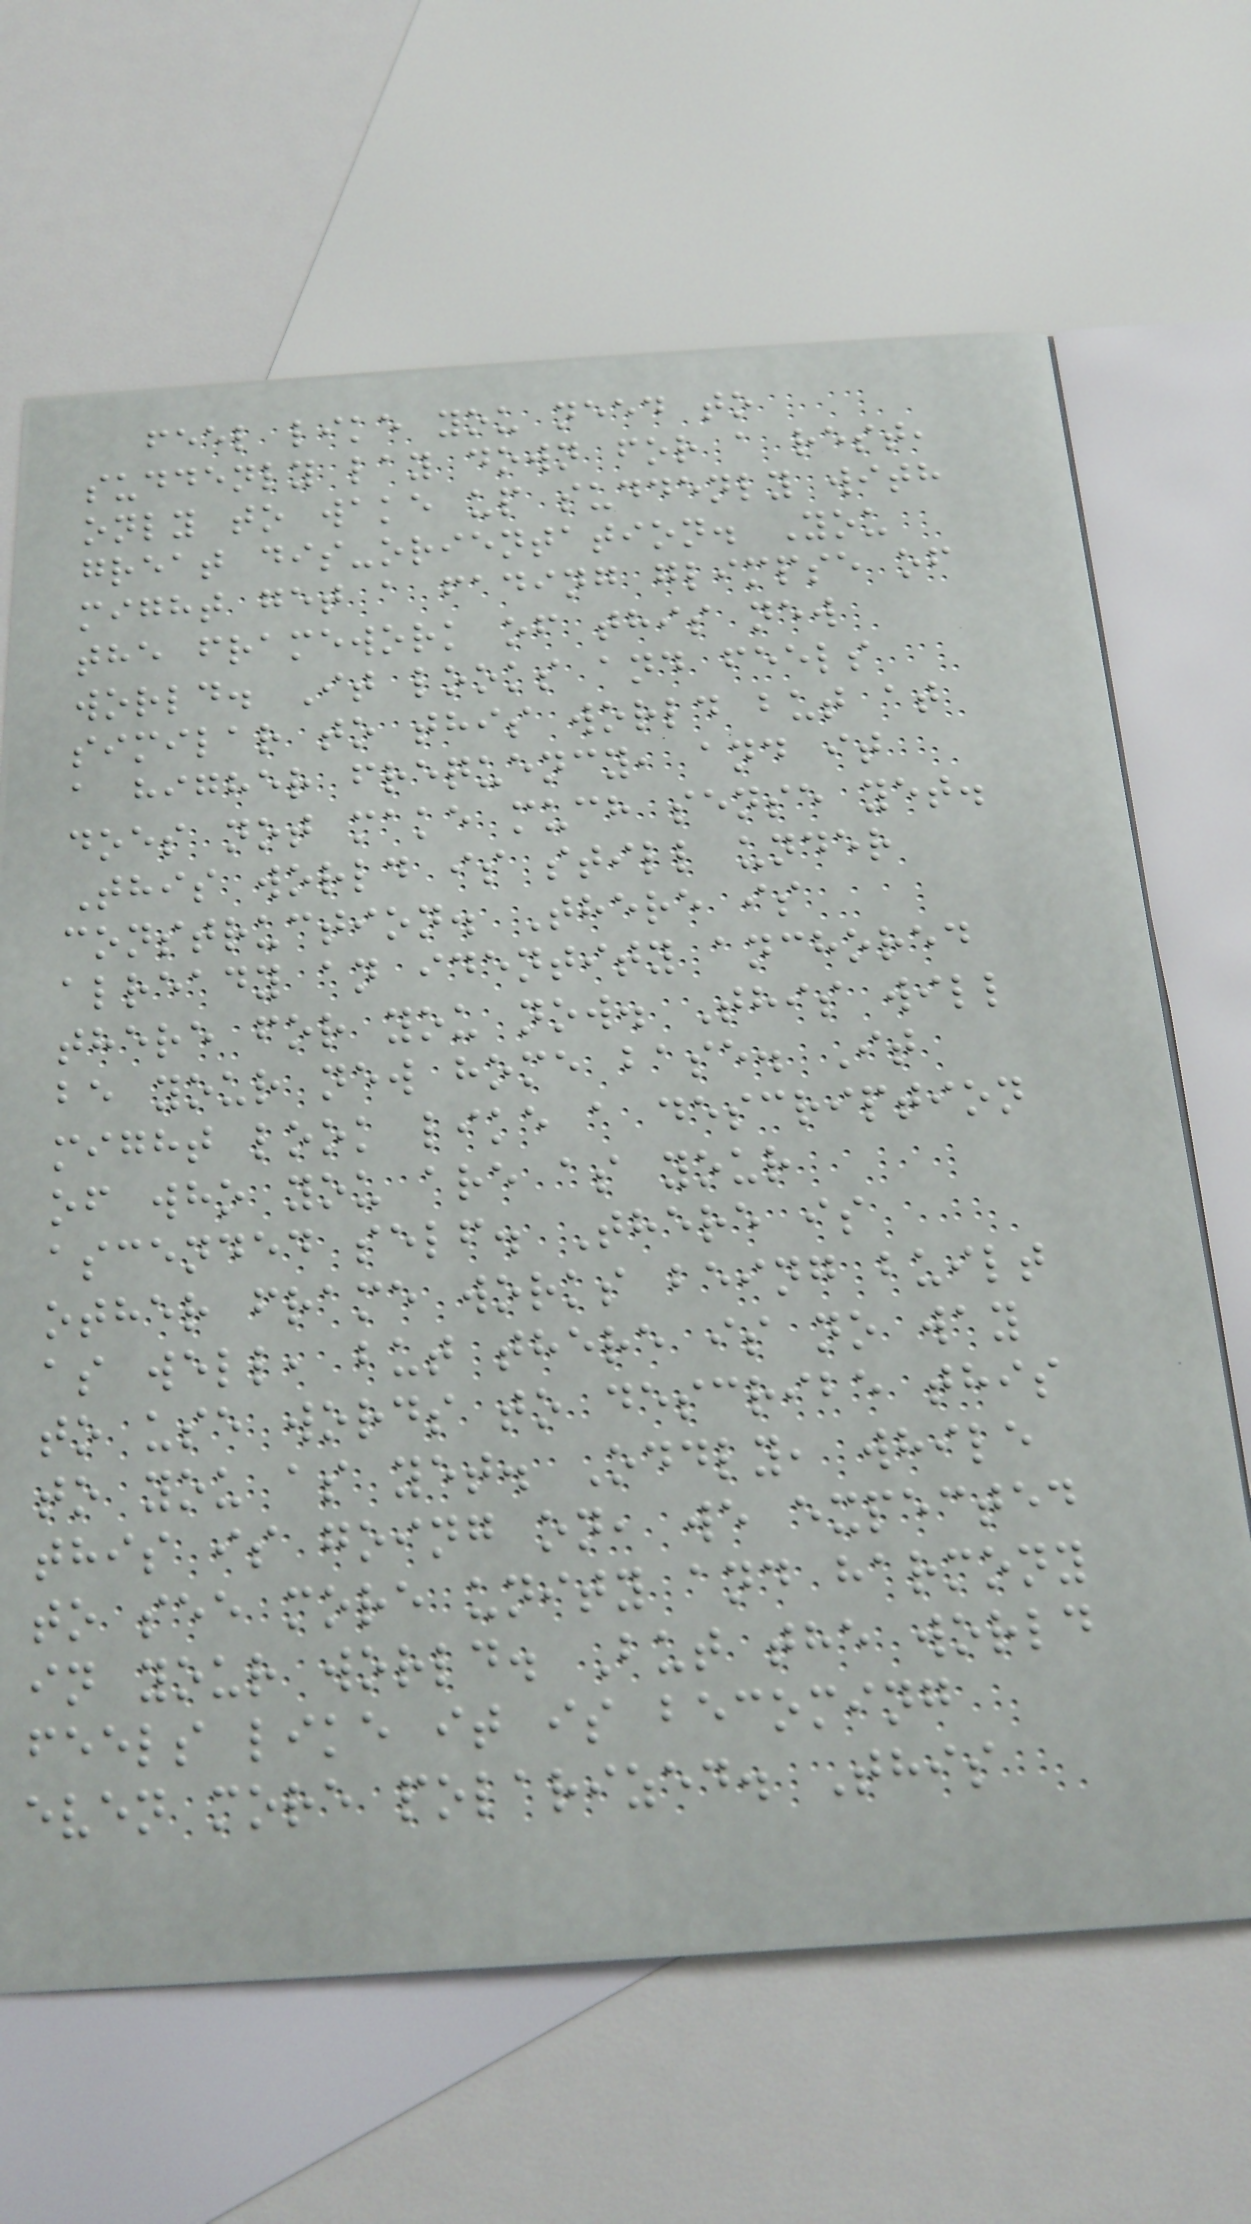feel like you need to
suddenly lay down for a rest,
only to wake up suddenly with
great dis-orientation. You
might get a fading glimpse of
the framework of this new
world. It looks and feels
similar to this world but at
a higher frequency, and it
does not make much sense yet.
This world is still under
construction. There is
already an identity anchored
there for you now. This will
be your new home base. It
might look like a description
of who you are as your
ascended self. There is
other frame works being built
as well, but there is no way
to use words to describe this
to you as yet. Oddly, while
this is going on, we expected
to see more unity and harmony
in your world. But the world
feels like it is becoming
even more polarized. This
